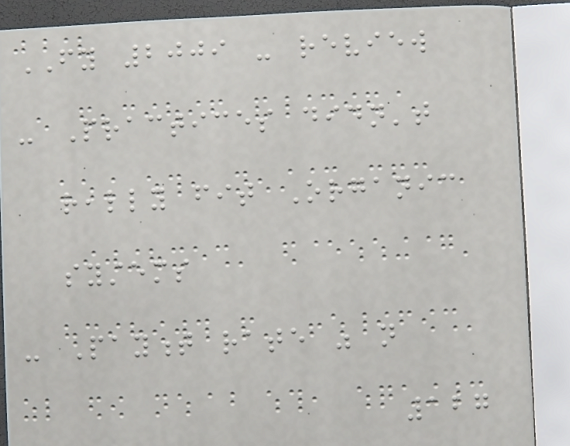FY 2009 - review
- Practices didn't
really fit Organic
systems
- Payment rate was not
127
